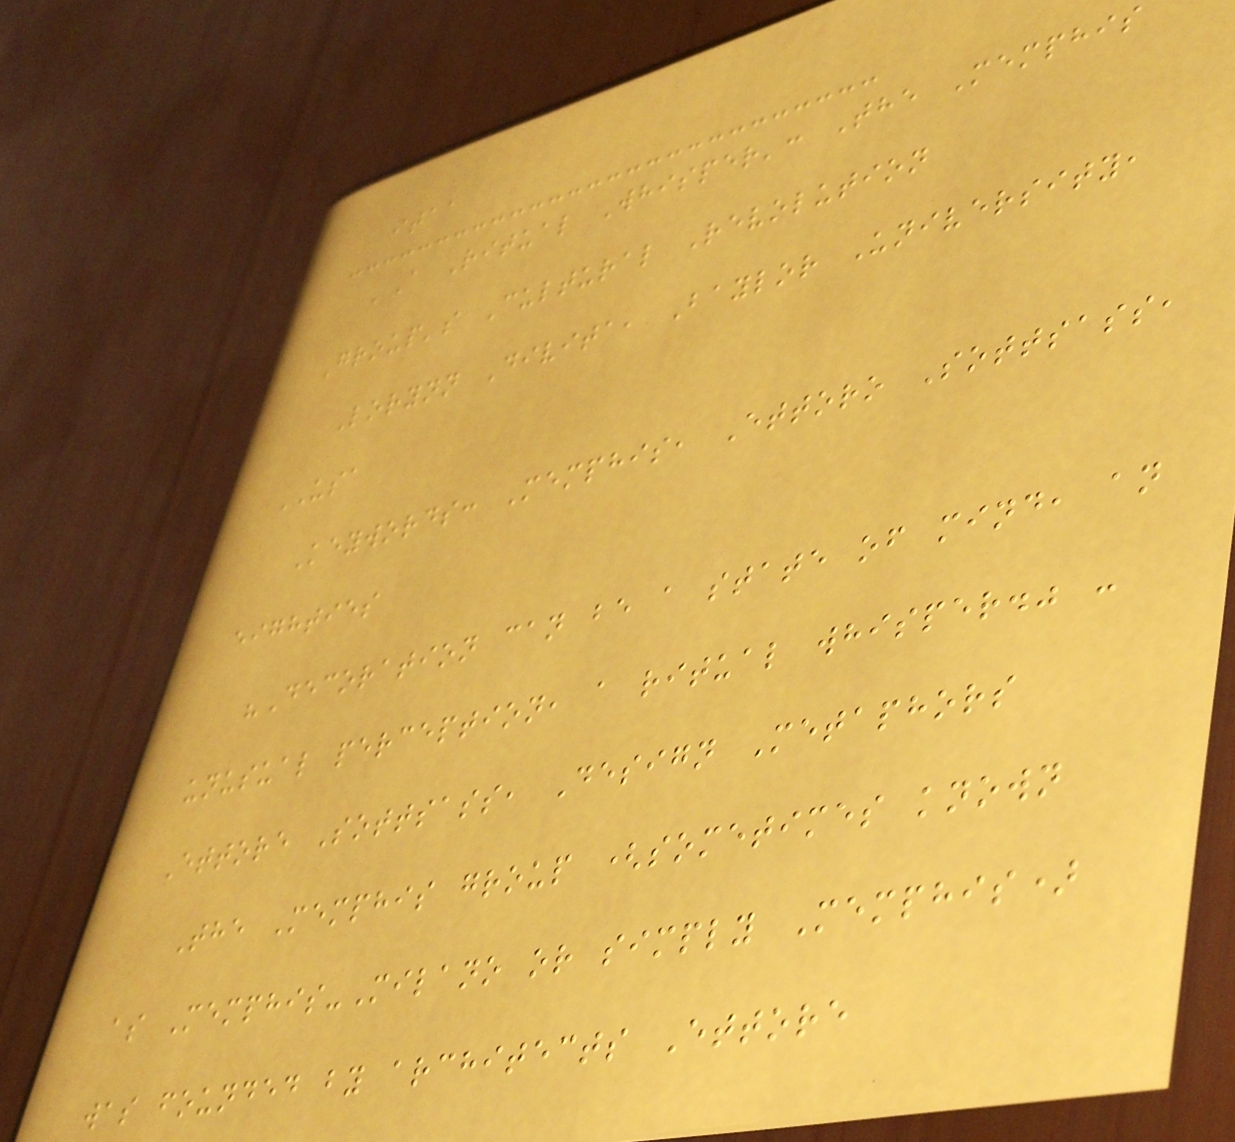itaa
'A Ritual Whisper': The Memphis
Group's Cultural Revolution
Lorynn Divita, Baylor University,
USA
Keywords: Memphis, Ettoro Sottsass,
eighties
"Decoration can be a state of mind, an
unusual perception, a ritual whisper." -
Ettore Sottsass, Design Metaphors
The Memphis group (sometimes known
as Memphis-Milano or simply Memphis)
was founded by architects Ettore
